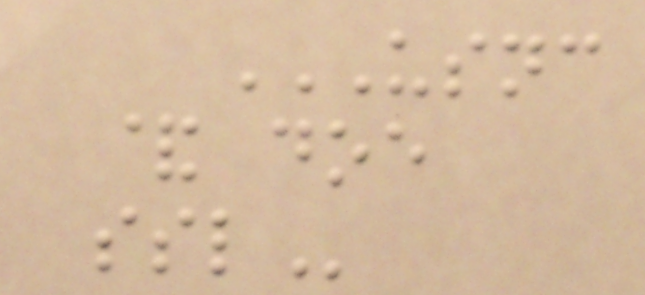USNC
& DOE
SSL
